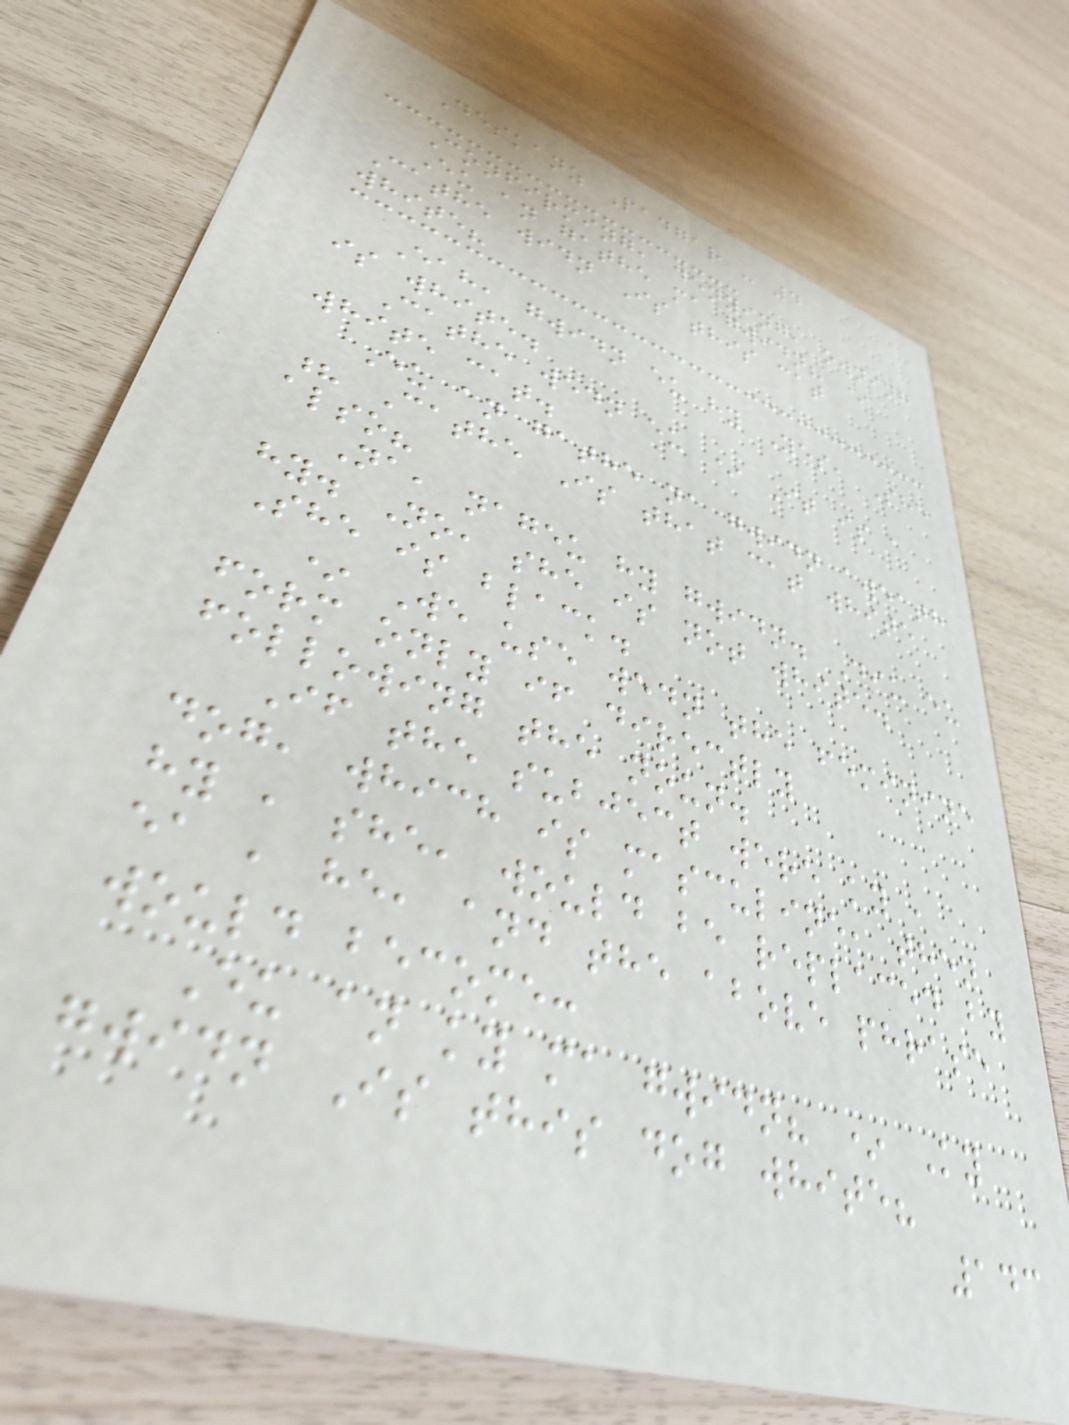Deskanz Padgar - 4
Confirming, denying, owning
Eu an gathe ma gwidn? *
Cathe widn Is this cat
white?
Eah, gwidn eu hy Yes, She
is white.
Cathe wedn eu * It is a
white cat.
Eu an gathe na gwidn aweath
? Cathe Is that cat white
also?
Na, nageu hy gwidn. Diu eu
hy. No, she is not white.
She is black.
* We use wedn the feminine
form only if directly
following the noun.
If the subject were ky ,
dog, which is masculine, then
hy , she, would be replaced by
ea , he, and the above phrase
would become:
Eu an ky ma gwidn? * Ky
gwidn Is this dog white?
143
